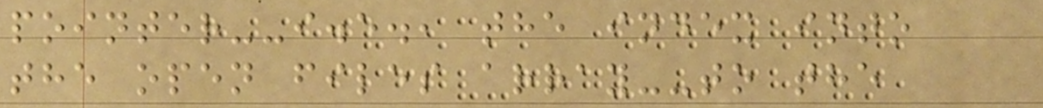pointer--i.e., the index into
the open files array--to the
